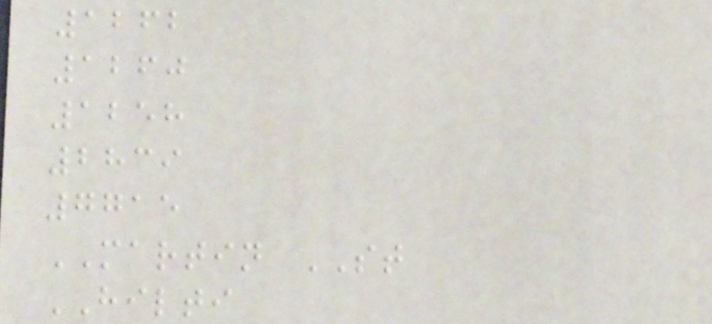1262
1260
1258
2839
7715
MARTIN ST
HILTI
